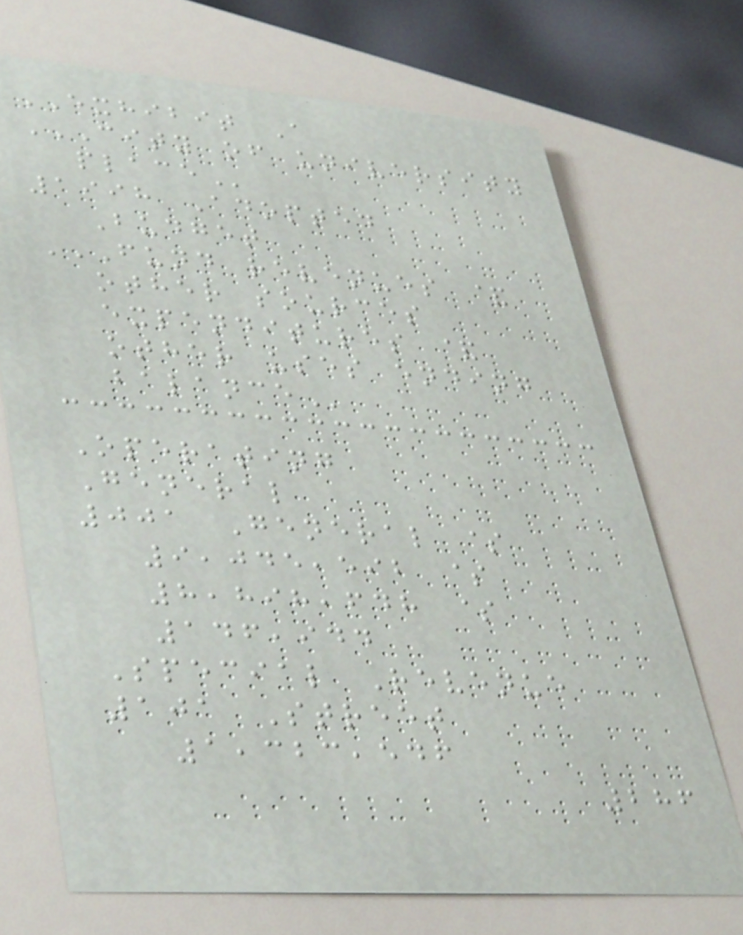EXHIBIT A
CITY OF UNIVERSITY
PLACE
1998 Adopted
Budget
FUND REVENUES &
OTHER SOURCES
EXPENDITURES &
OTHER USES ENDING
BALANCE
Operating
General
001 General $
9,045,592 $
8,898,648 $
146,944
Special Revenue
101 Street
1,323,546
286
